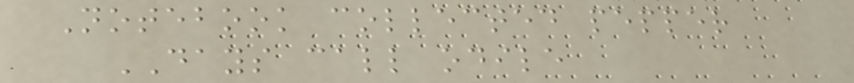Notebook collected pepper
DAYS call odile
